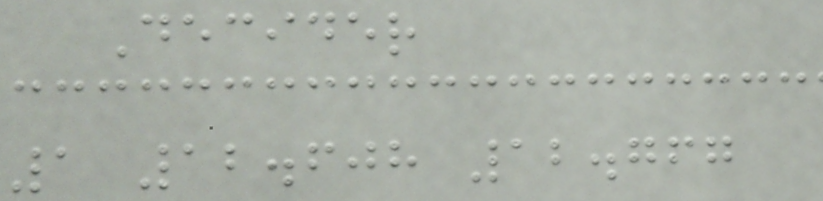Decider
1 12.608 12.767
